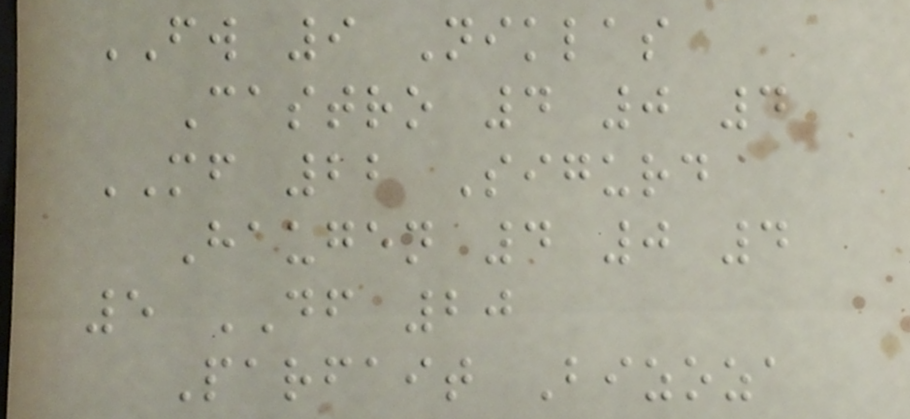FW 9 Niklas
Castro 4 0 4
MF 22 Sigurd
Haugen 4 0 4
5 DF 20
Parfait Bizoza
